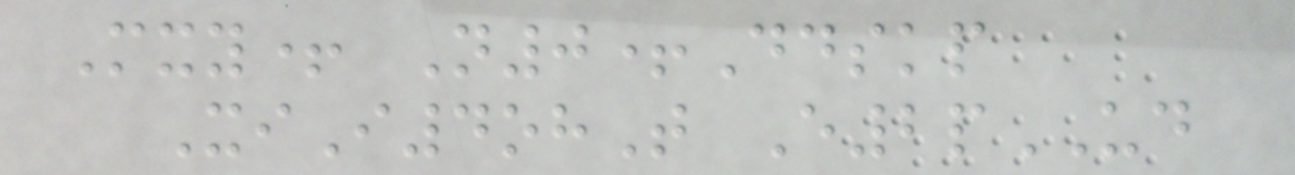Mxy+ N0+Ddskp
XiI4ohT E2pUD
